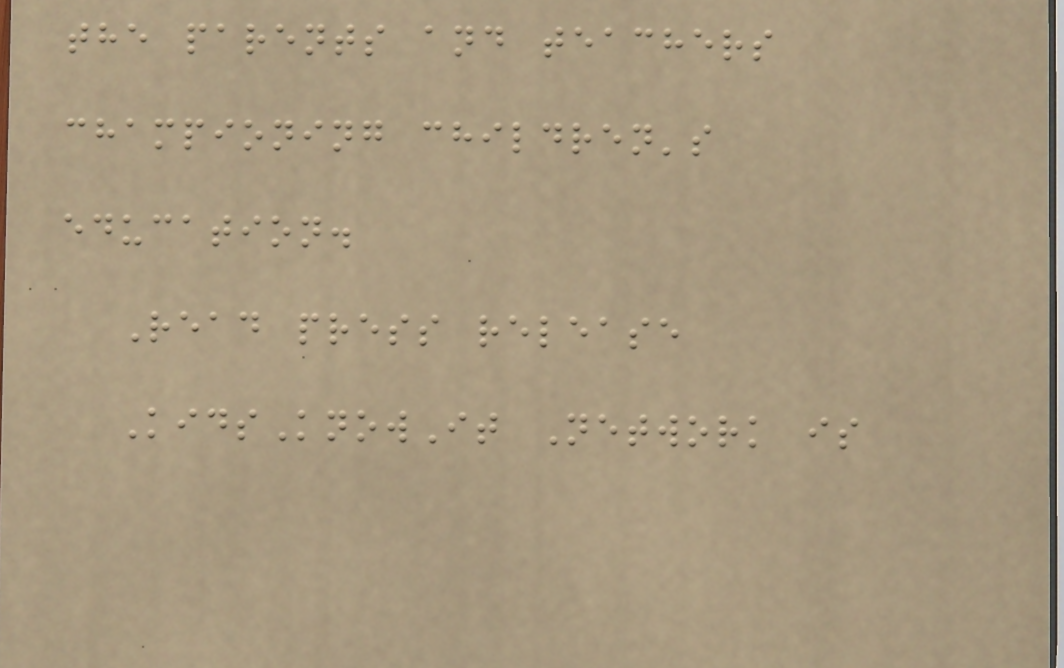the parents and teachers
championing children's
education.
Read press release
KidsKnowIt Network is
